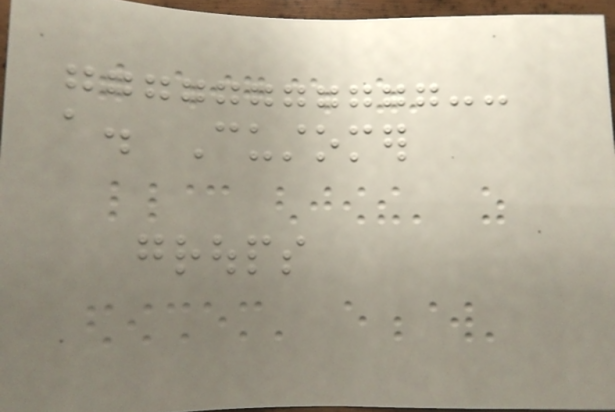a. Customer
groups
